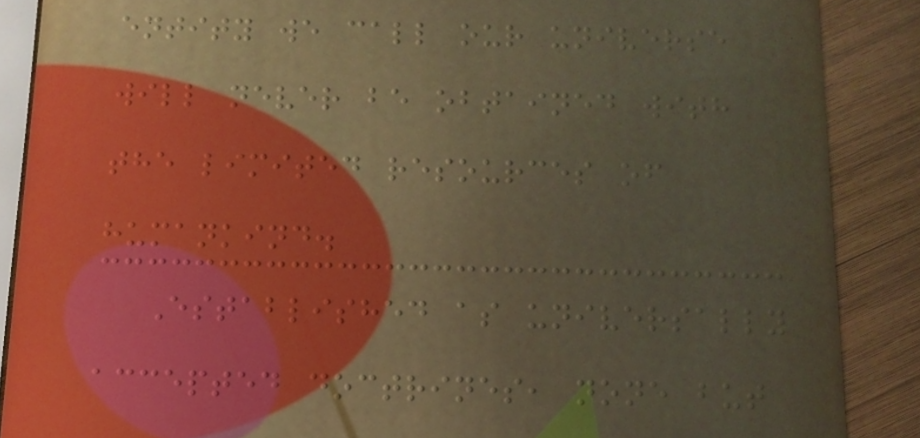entity we call our universe
will never be obtained with
the limited resources of
humankind.
Established as universally
accepted doctrines, none but
